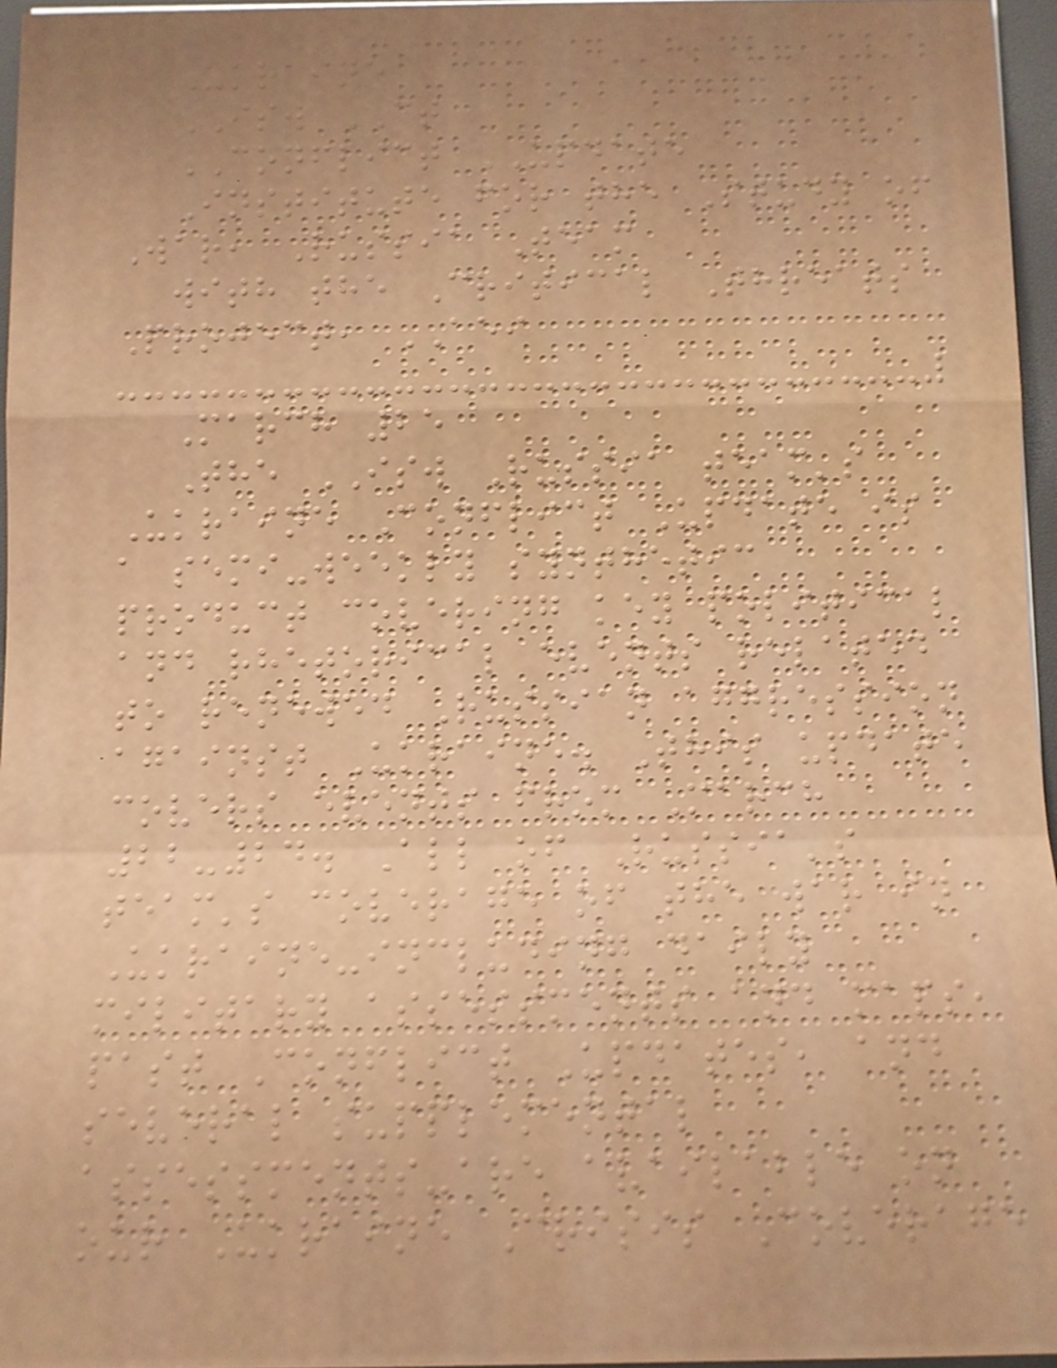Ukraine
ISW CT
CONFLICT UPDATE
Institute for the Study of
War, Russia Team
with the Critical Threats
Project, AEI
March 25
The ISW Russia team's
Ukraine Conflict Update is
a semi-weekly synthetic
product covering key political
and rhetorical events related
to renewed Russian aggression
against Ukraine. This update
covers events from March
22-24. All of Russia's
team's coverage of the war in
Ukraine-including daily
military assessments and maps,
past Conflict Updates, and
several supplemental
assessments-are available on
our Ukraine Crisis Coverage
